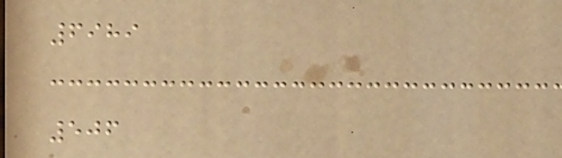6989
506
